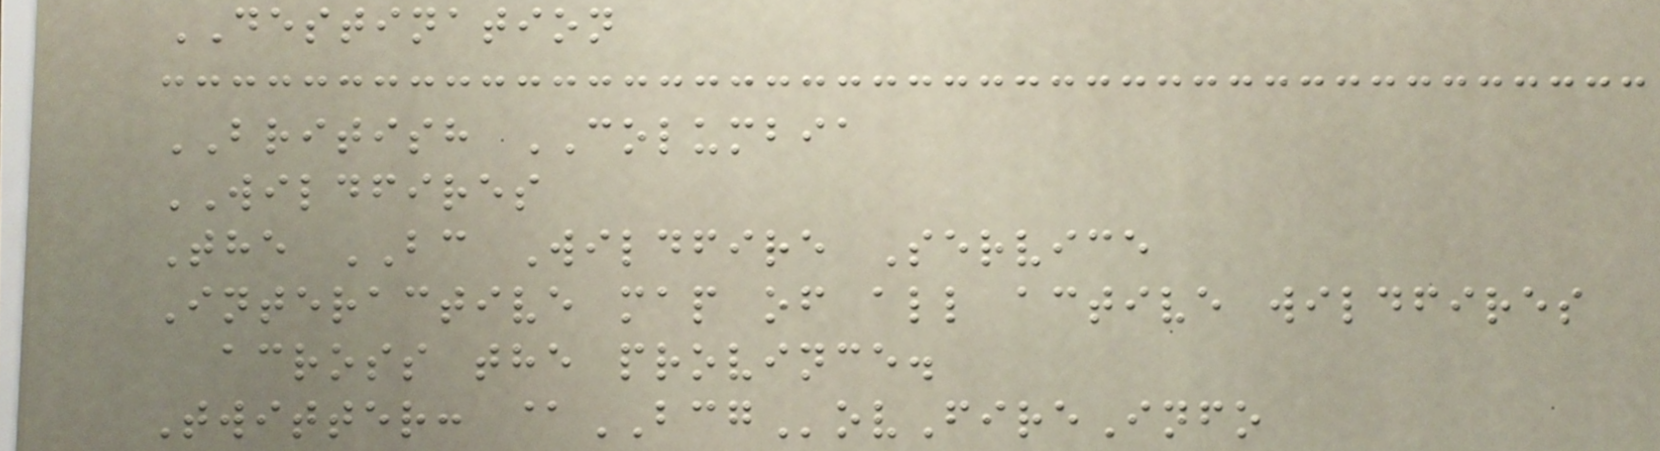DESTINATION
BRITISH COLUMBIA
WILDFIRES
The BC Wildfire Service
Interactive map of all active wildfires
across the province.
Twitter: @BCGovFireInfo
